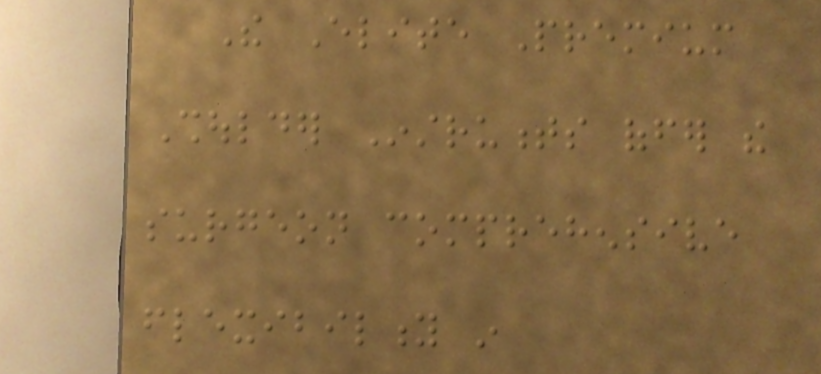The Elite Premium
Shoulder Instruments offer the
surgeon comprehensive
flexibility in
